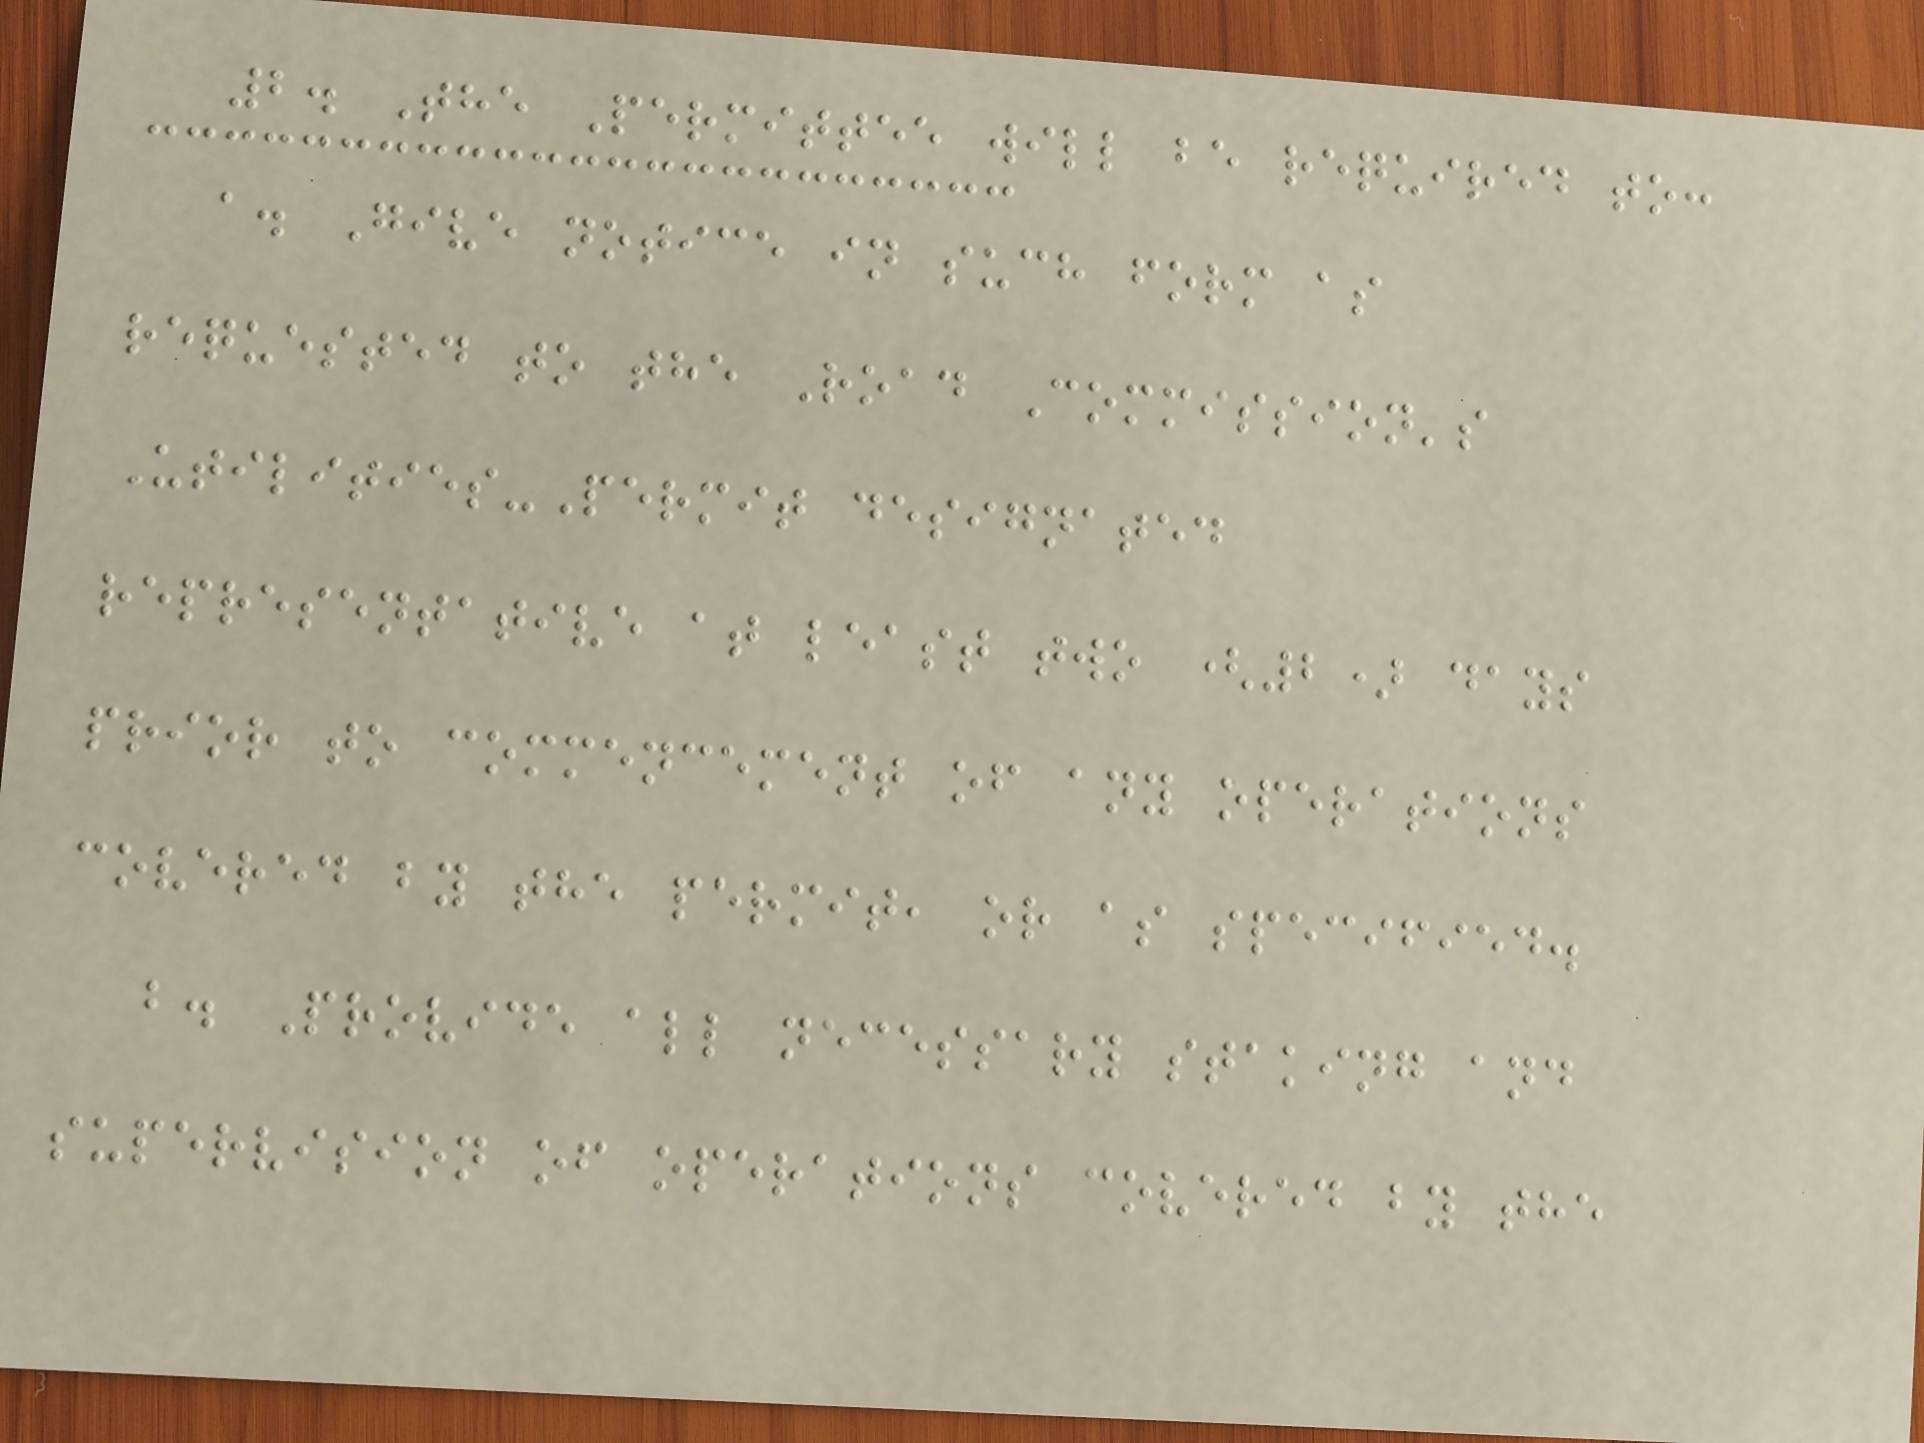2. The Permittee will be required to:
a. Give notice in such form as
requested to the Road Commission's
Utilities-Permit designated
representative at least two (2) days
prior to commencement of any operations
covered by the permit, or as specified.
b. Provide all necessary staking and
supervision of operations covered by the
